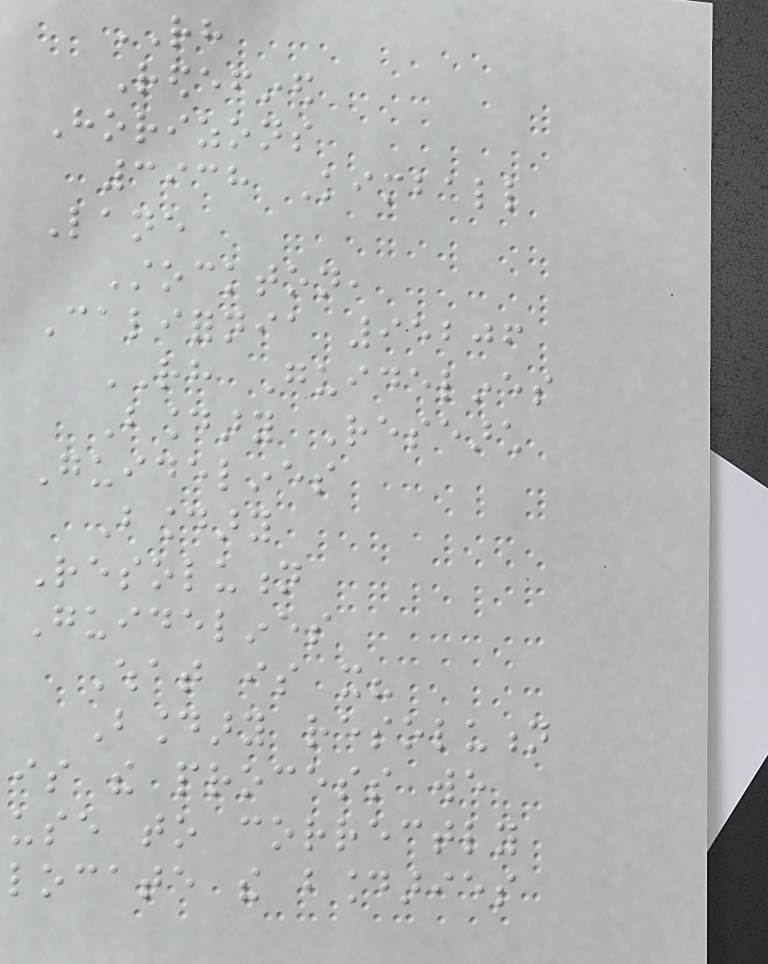RH
Redefined
Horizons
3938 Kimball
Lane
Stockton,
California 95206
RH Guidelines
Boundary Research
Guidelines
Boundary
Resolution
Guidelines
What is it?
Boundary resolution
is the process we
use to correctly
locate the boundaries
